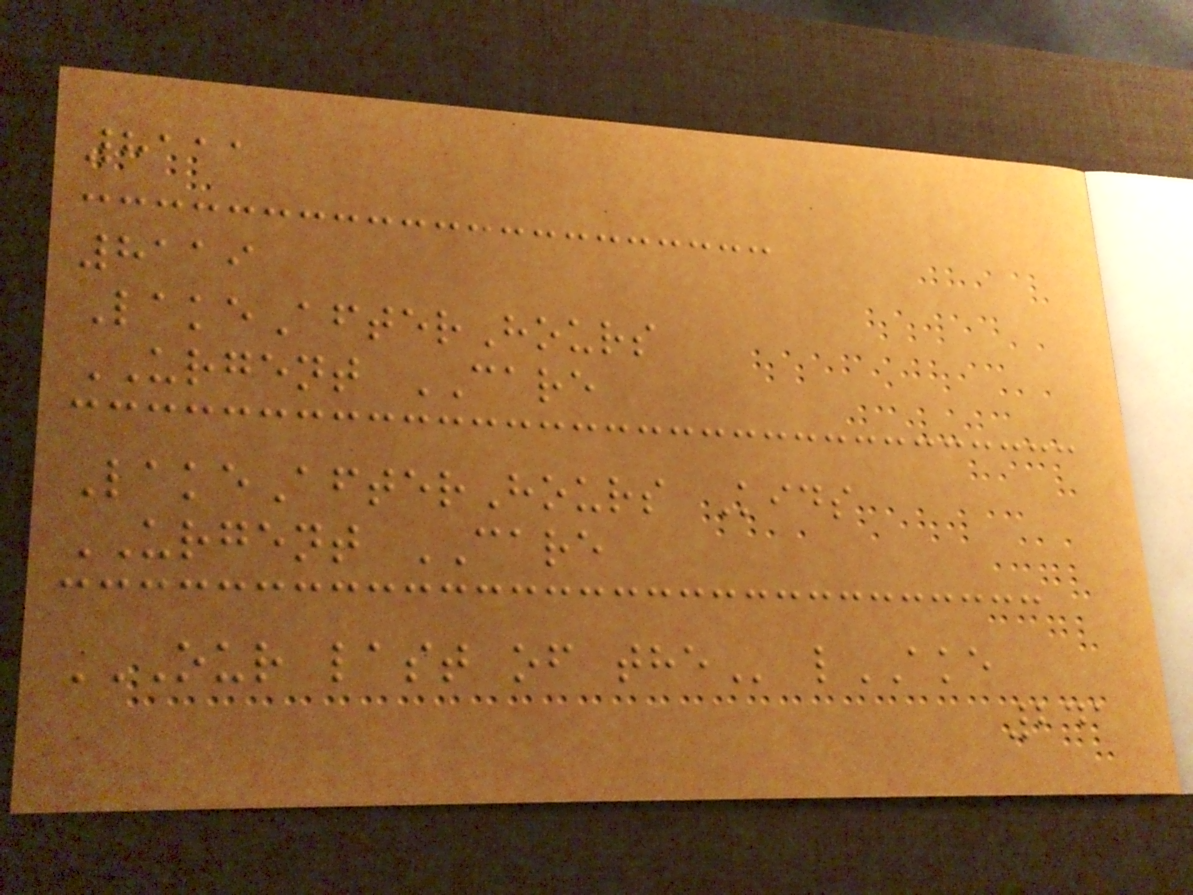8111
8119
LakeAfterHours
URGENT CARE
LakeAfterHours Kids
URGENT CARE
OUR LAST OF THE lAKE
241
